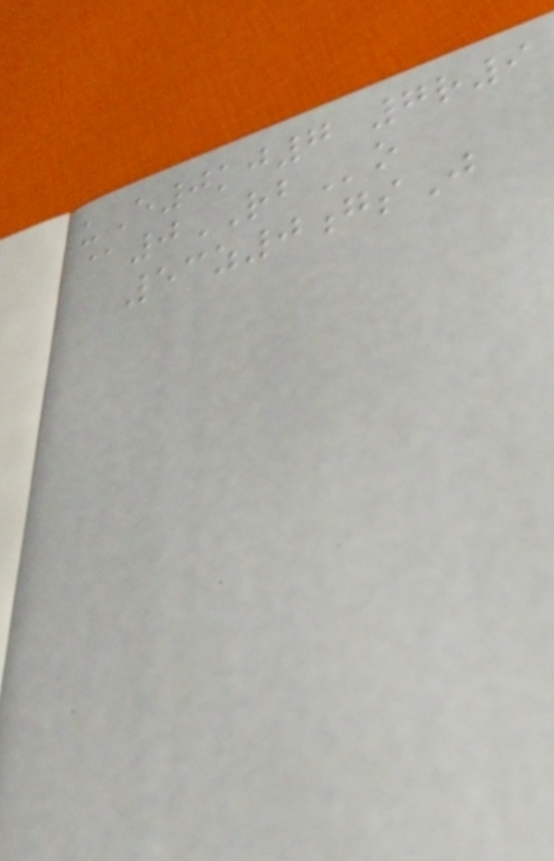uE0kj7 7r9
@0RBo
53z0gsJ
